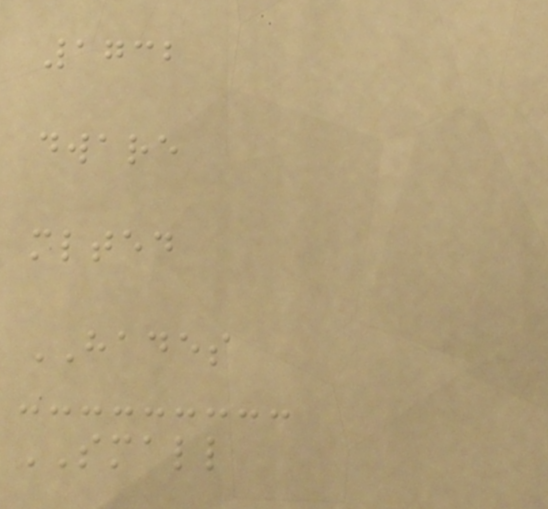1732
dware
mlted
HADES
SMALL
